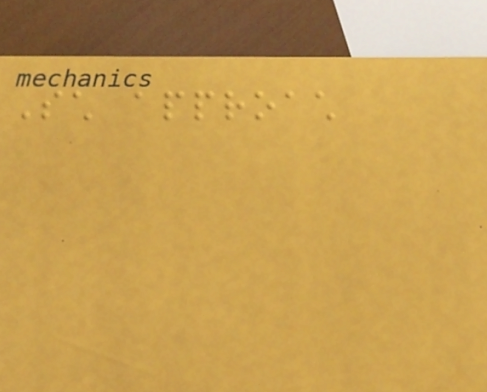Such approach
